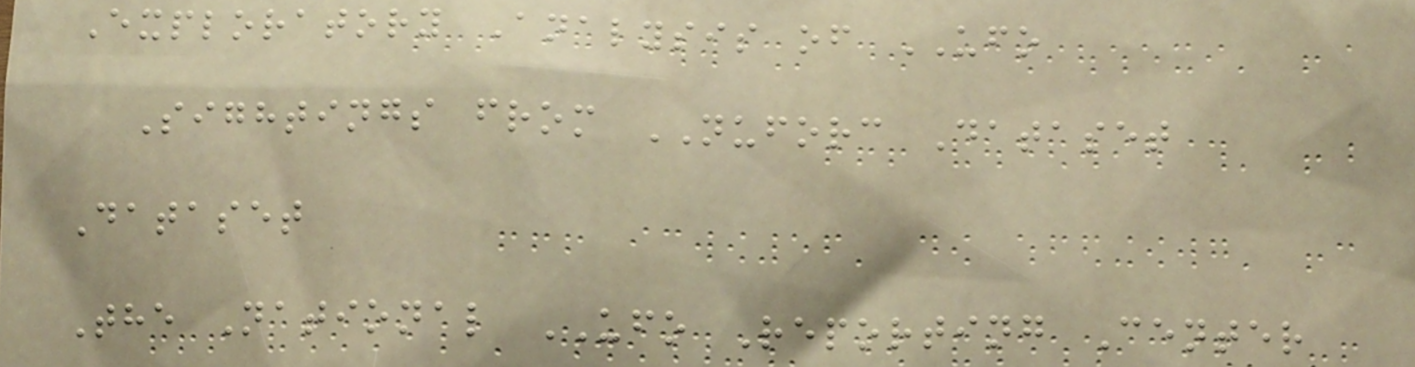Exploratory Analysis of UFO
Sightings from NUFORC Dataset
Dataset
The National UFO Reporting Center
